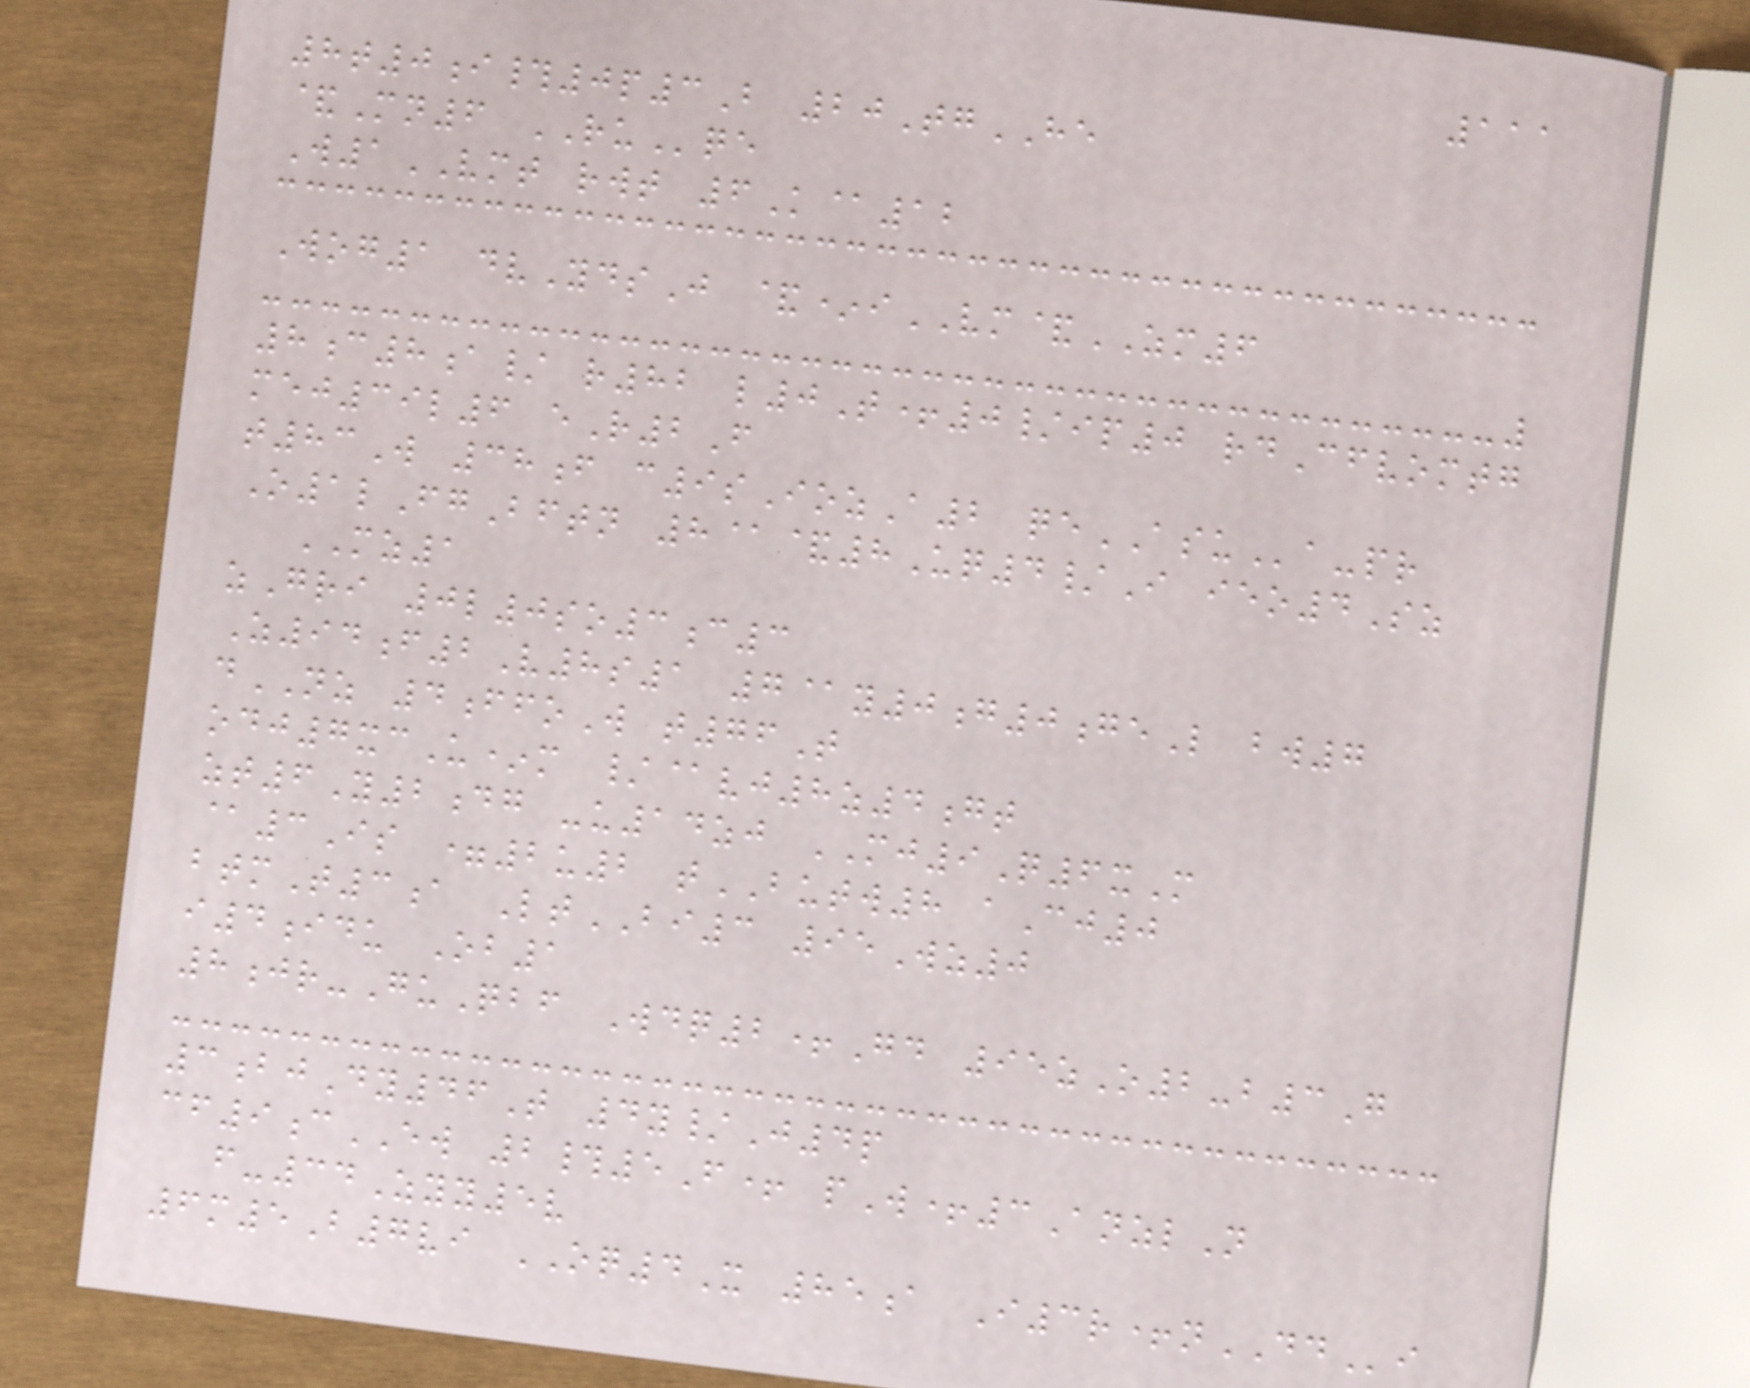111
8t0i#0p3B 20TgHE
&Mn6 RUqe
W1VMT rwt 6K@12
Wog1 dvYdsJ &*iVM&ZM6
8c8a/ r82 l0T+0/ip0 rdCfvomtg
mej39l6 eR2F
t83W 38f c9sIozA2 qeASUa-pr
O1lFgBftn 8@&8Uq4/I ieo4Sz
MZ1
zGri 0l0so3c3
Z94f2V8s1 7@y0g0geL bw7
dNZ 4ffoW t76T
odj7xcU*m /@vj8z4gt
zt6Y2dg -u14zj MJ9Q6xM
@3Is =2u2 tBUTW8 aCj0
btmT3a LtBI3 95Wz0
i4idu Ob1
8jr-GuQbf Wdq2+Gd 95zO2-b3G
3bjDy46T 4y/J4p
cf9cEW 2#5F+ pW+3AnzlN
f-34Zyy5v
6m5B7vi OQ4X 85a I3r+nDDi
